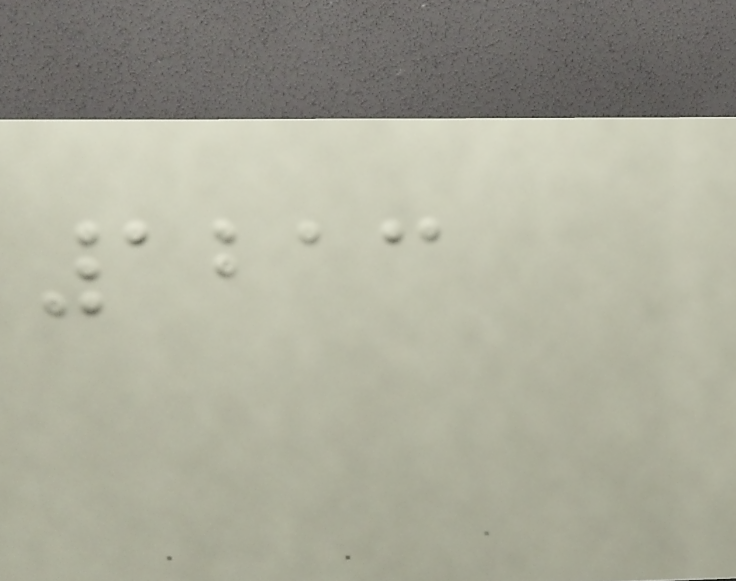1213
